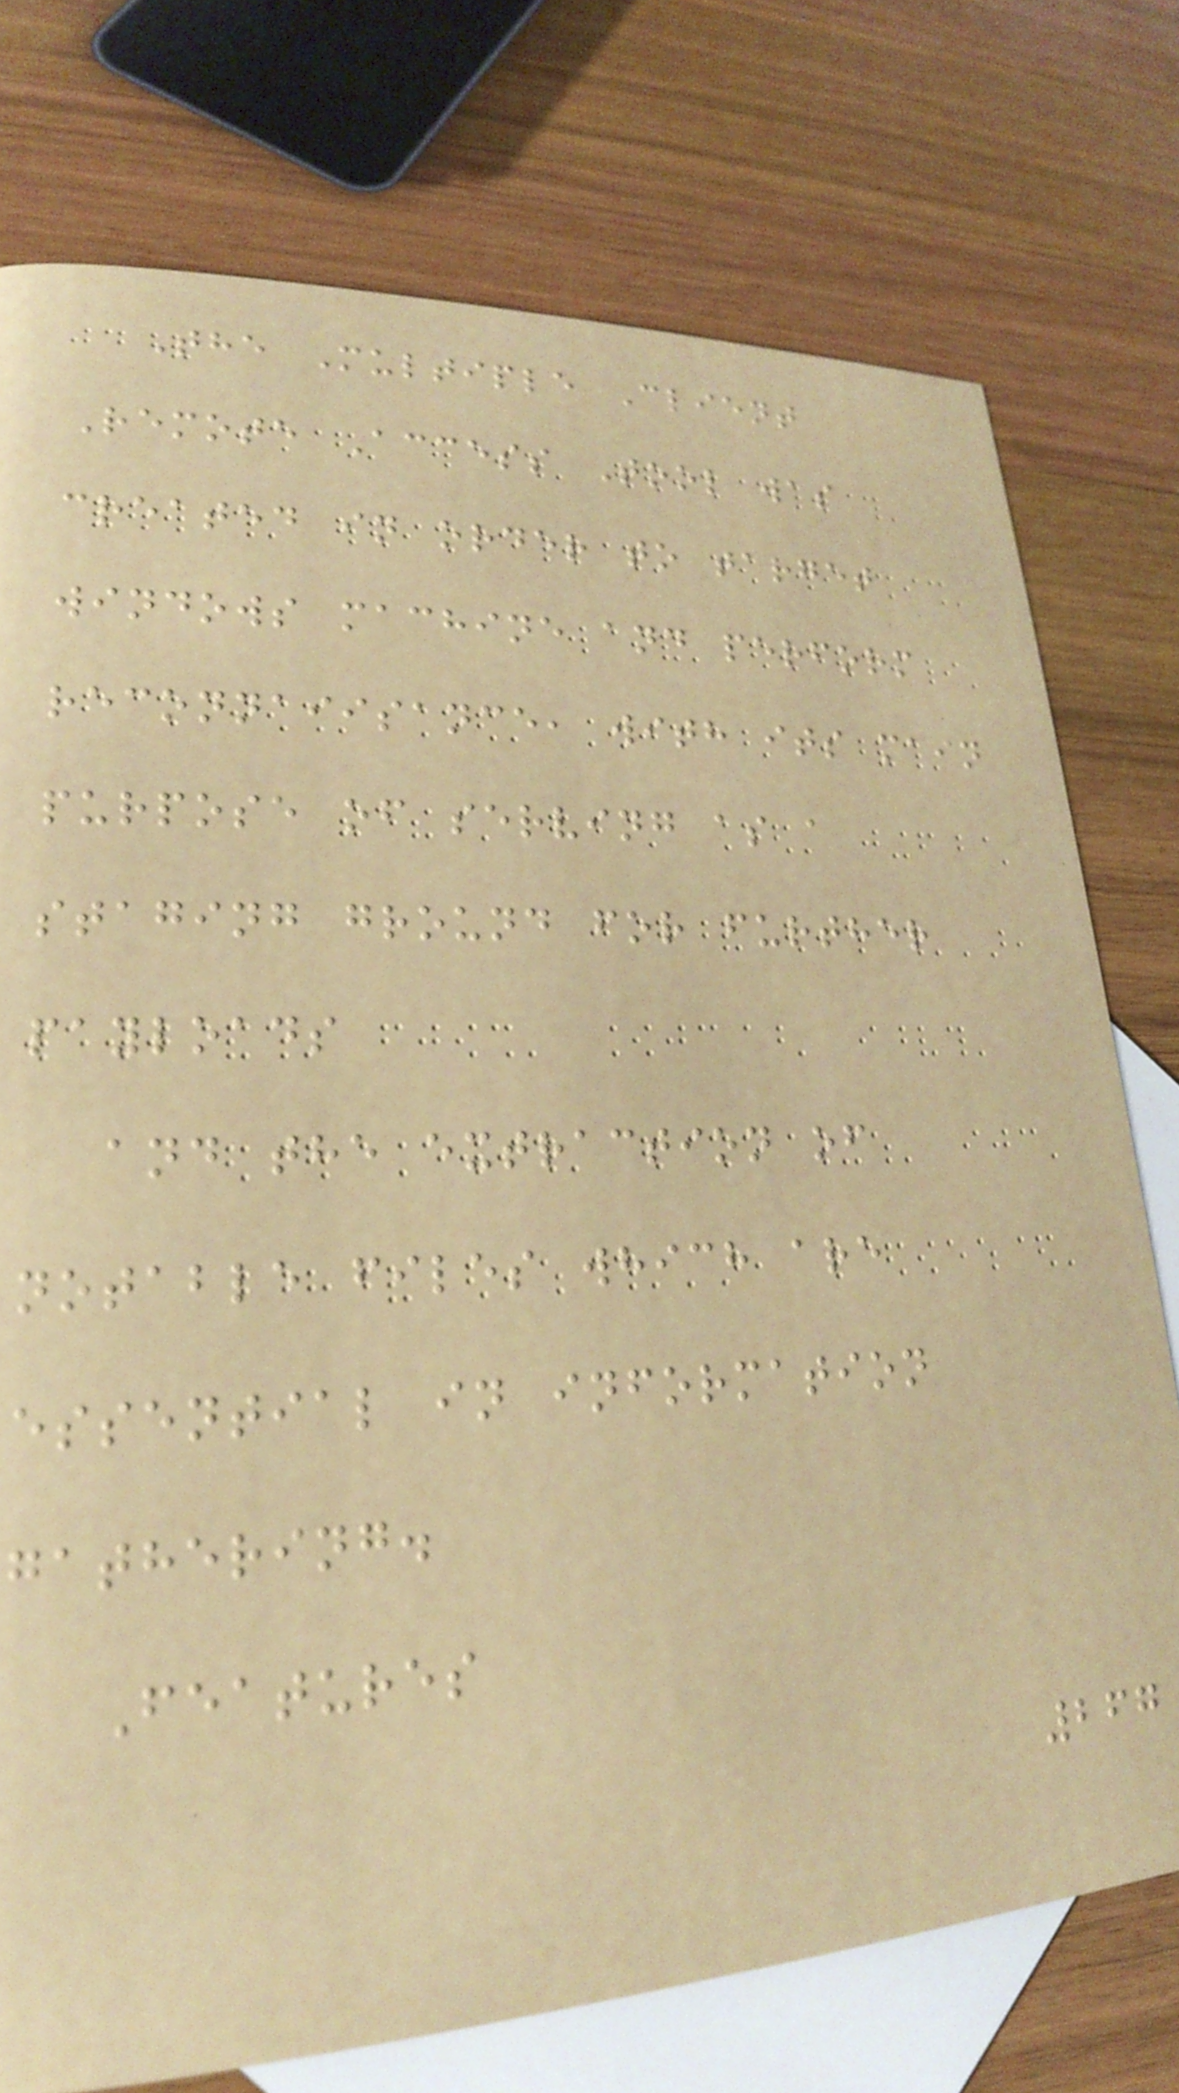The Multiple Client
Remote Access Tool was
created in order to target
windows machine and perform
reconnaiisance, with its main
purpose of serving as a
staging ground for further
payloads
and the extraction of
notable files which are
essential in information
gathering.
Features
267
